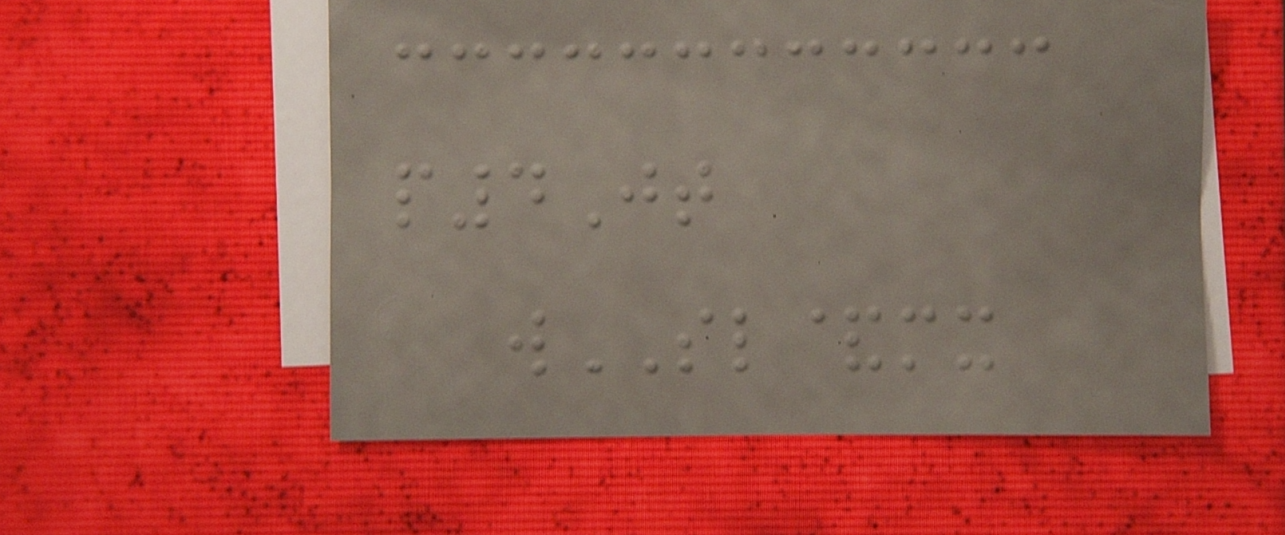p4Jt
wSL&mx
